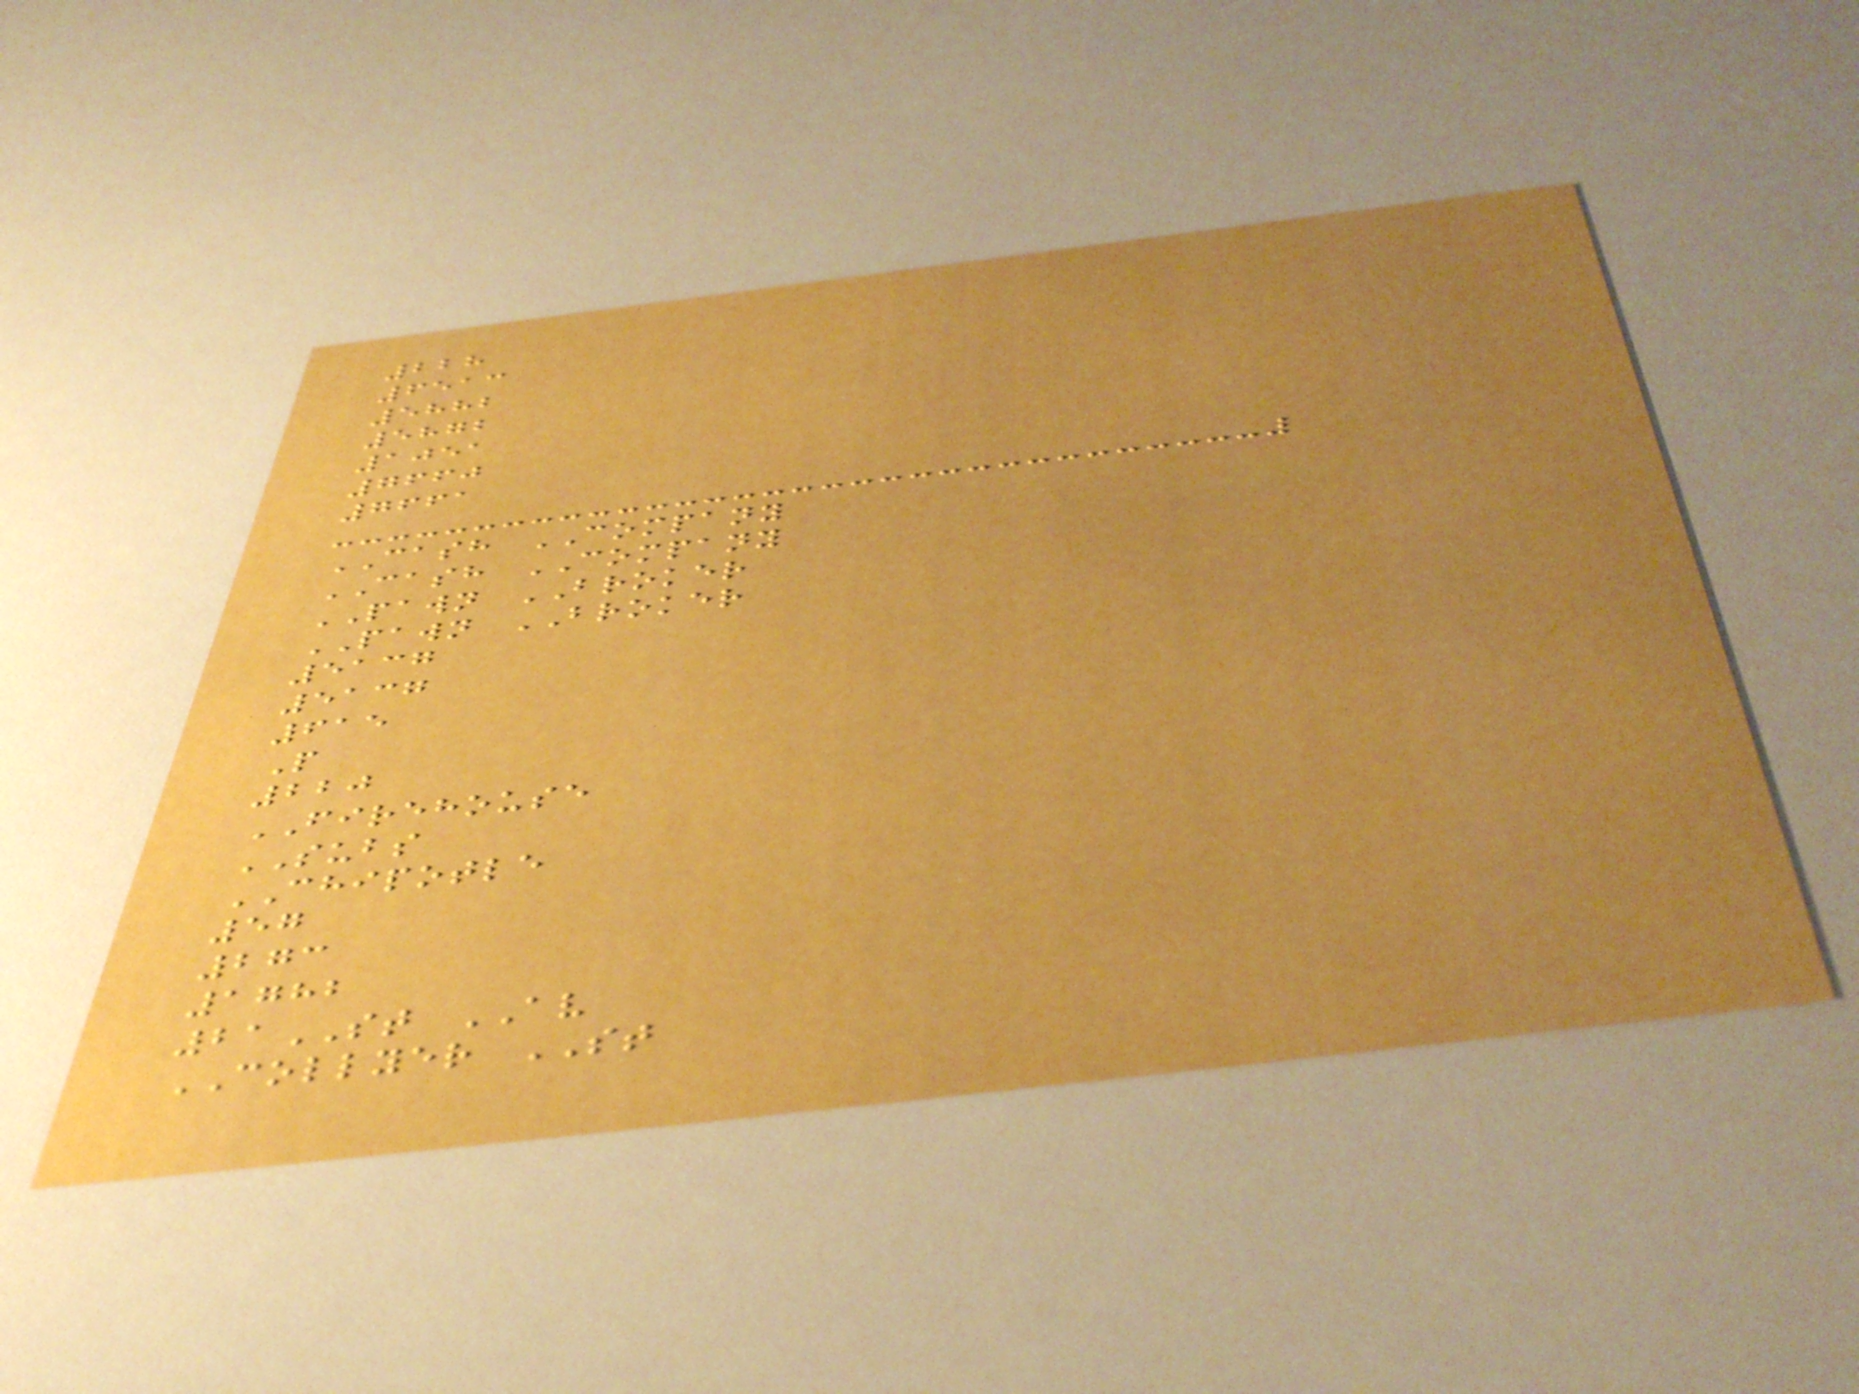228
6513
5882
5872
1051
7660
7661
CASH COMPANY
CASH COMPANY
PAWN BROKER
PAWN BROKER
5137
5137
615
P
220
FIREHOUSE
SUBS
CHIPOTLE
57
273
1782
21ST AV
COLLYER ST
